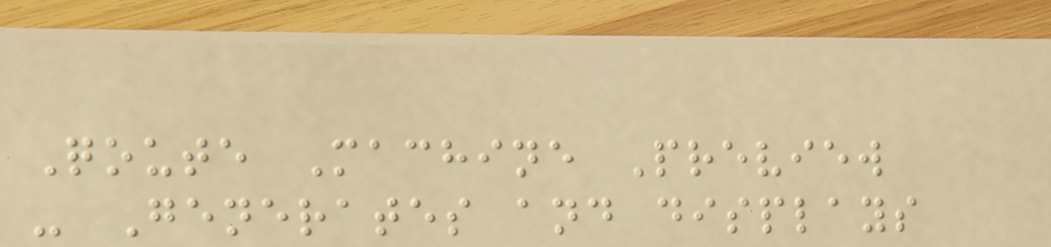Qoute Machine Preview
- Generates and displays
